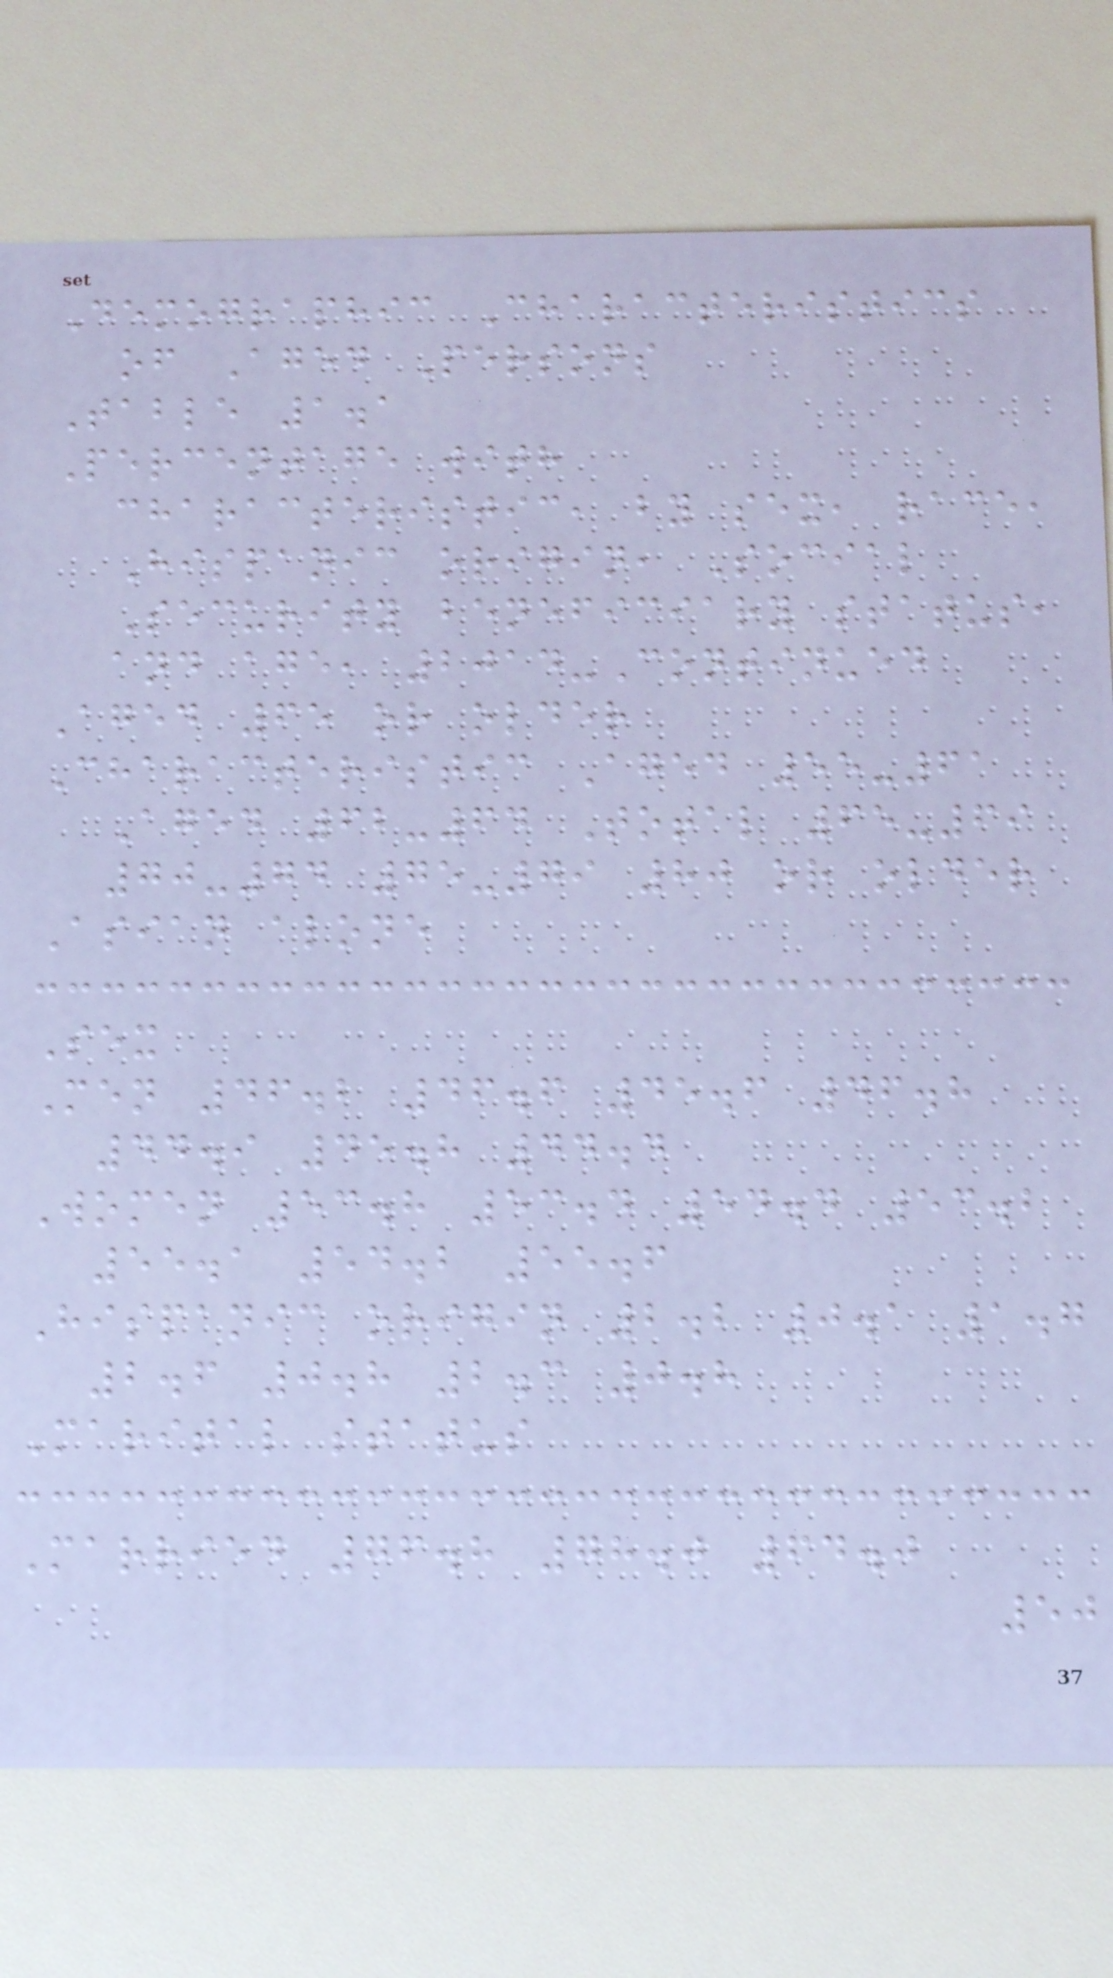Demographic Characteristics
of Aged Persons
Table 1.1
Percentage with
characteristic, by sex, race,
Hispanic origin, Social
Security beneficiary status,
and age, 2014-Continued
Aged 65 or older
Characteristic Aged 55-61
Aged 62-64 Total 65-69
70-74 75-79 80 or older
Asian alone
Sex
Men 46.2 46.6 45.6 46.8
44.9 45.8 44.4
Women 53.8 53.4 54.4 53.2
55.1 54.2 55.6
Hispanic origin 2.2 0.1 1.7
2.6 0.8 2.3 0.8
Marital status
Married 76.8 78.0 64.0
50
